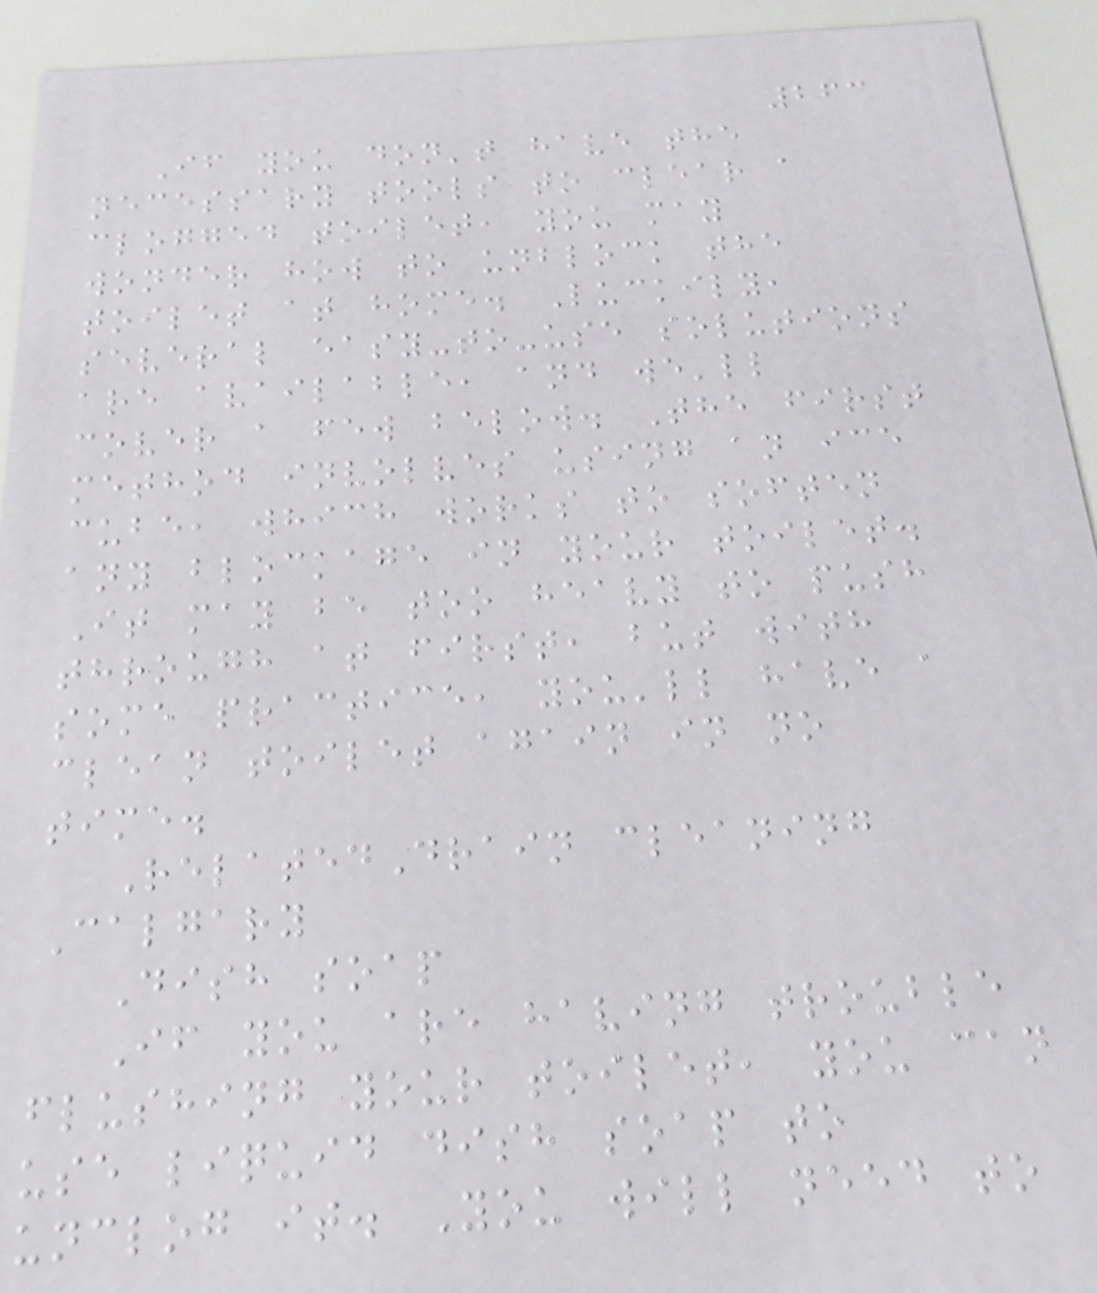263
If you don't have the
necessary tools to clear a
clogged toilet, you may
wonder how to unblock the
toilet at home. Luckily,
several easy-to-use solutions
are available, and we'll
cover a few below. The first
method involves using an ice
cube, which works to soften
any blockage in your toilet.
It may be too heavy to push
through at first, but with
some practice, you'll have a
clean toilet again in no
time.
RelatedDrain cleaning
Calgary
Dish soap
If you are having trouble
flushing your toilet, you can
use liquid dish soap to
unclog it. You will need to
